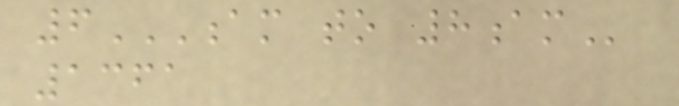6AM TO 8AM
1361
